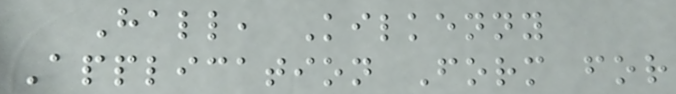Hall, Kilkenny
Application Form for
